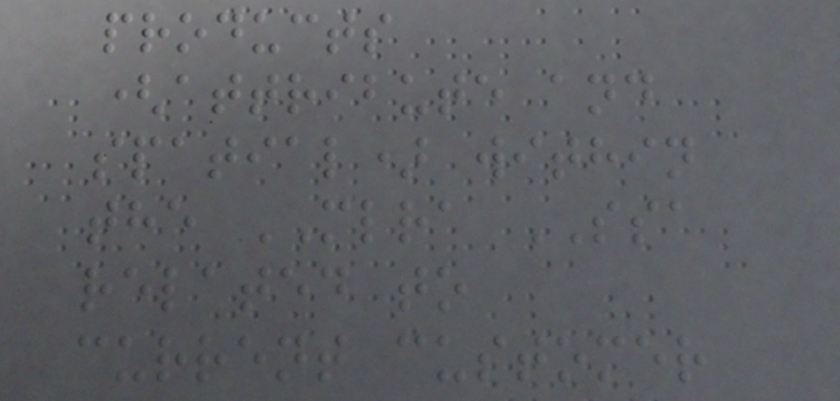products
(attribute and
spatial) within
the MLRA SSA
related to
current customer
